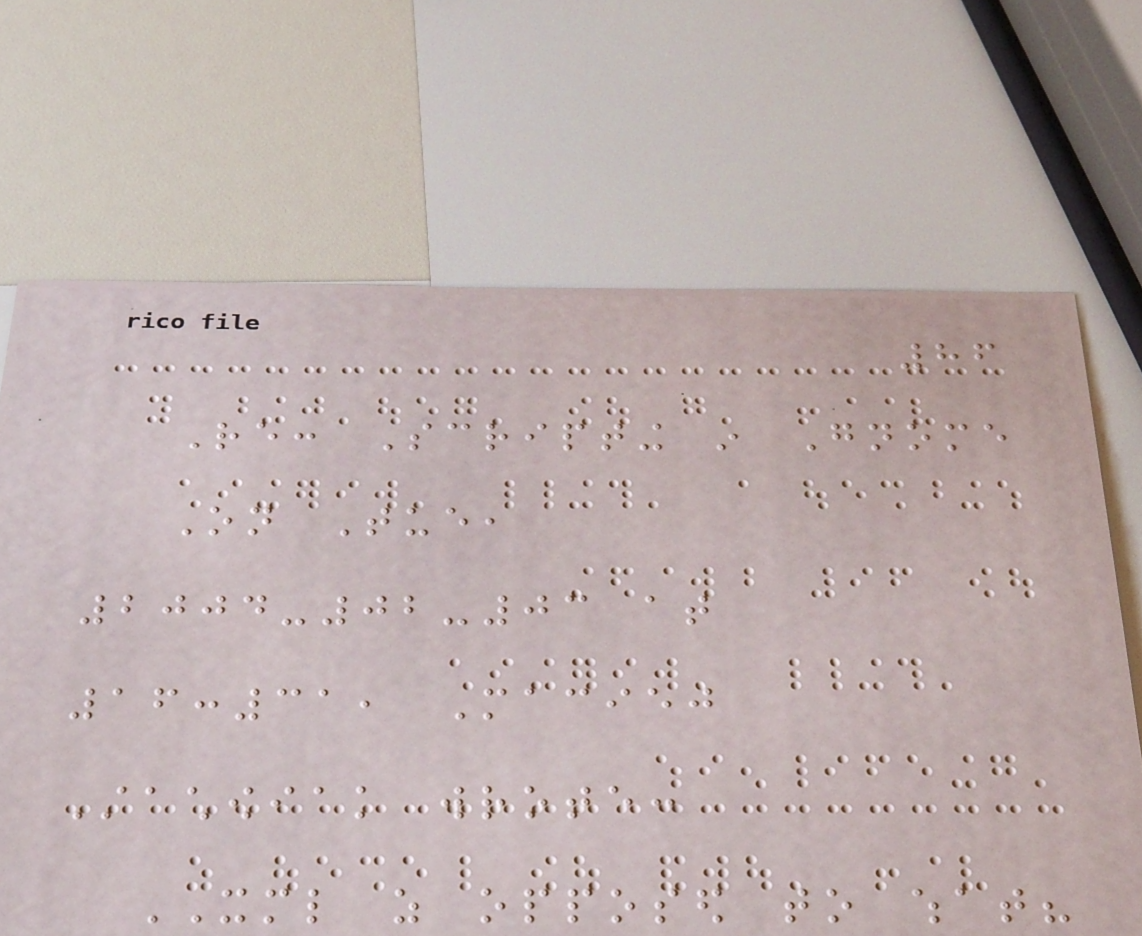86
Re: Scripting in Gnome
On Tue,
2004-02-03 at
16:31, Maciej
Stachowiak wrote:
XML as opposed to what?
